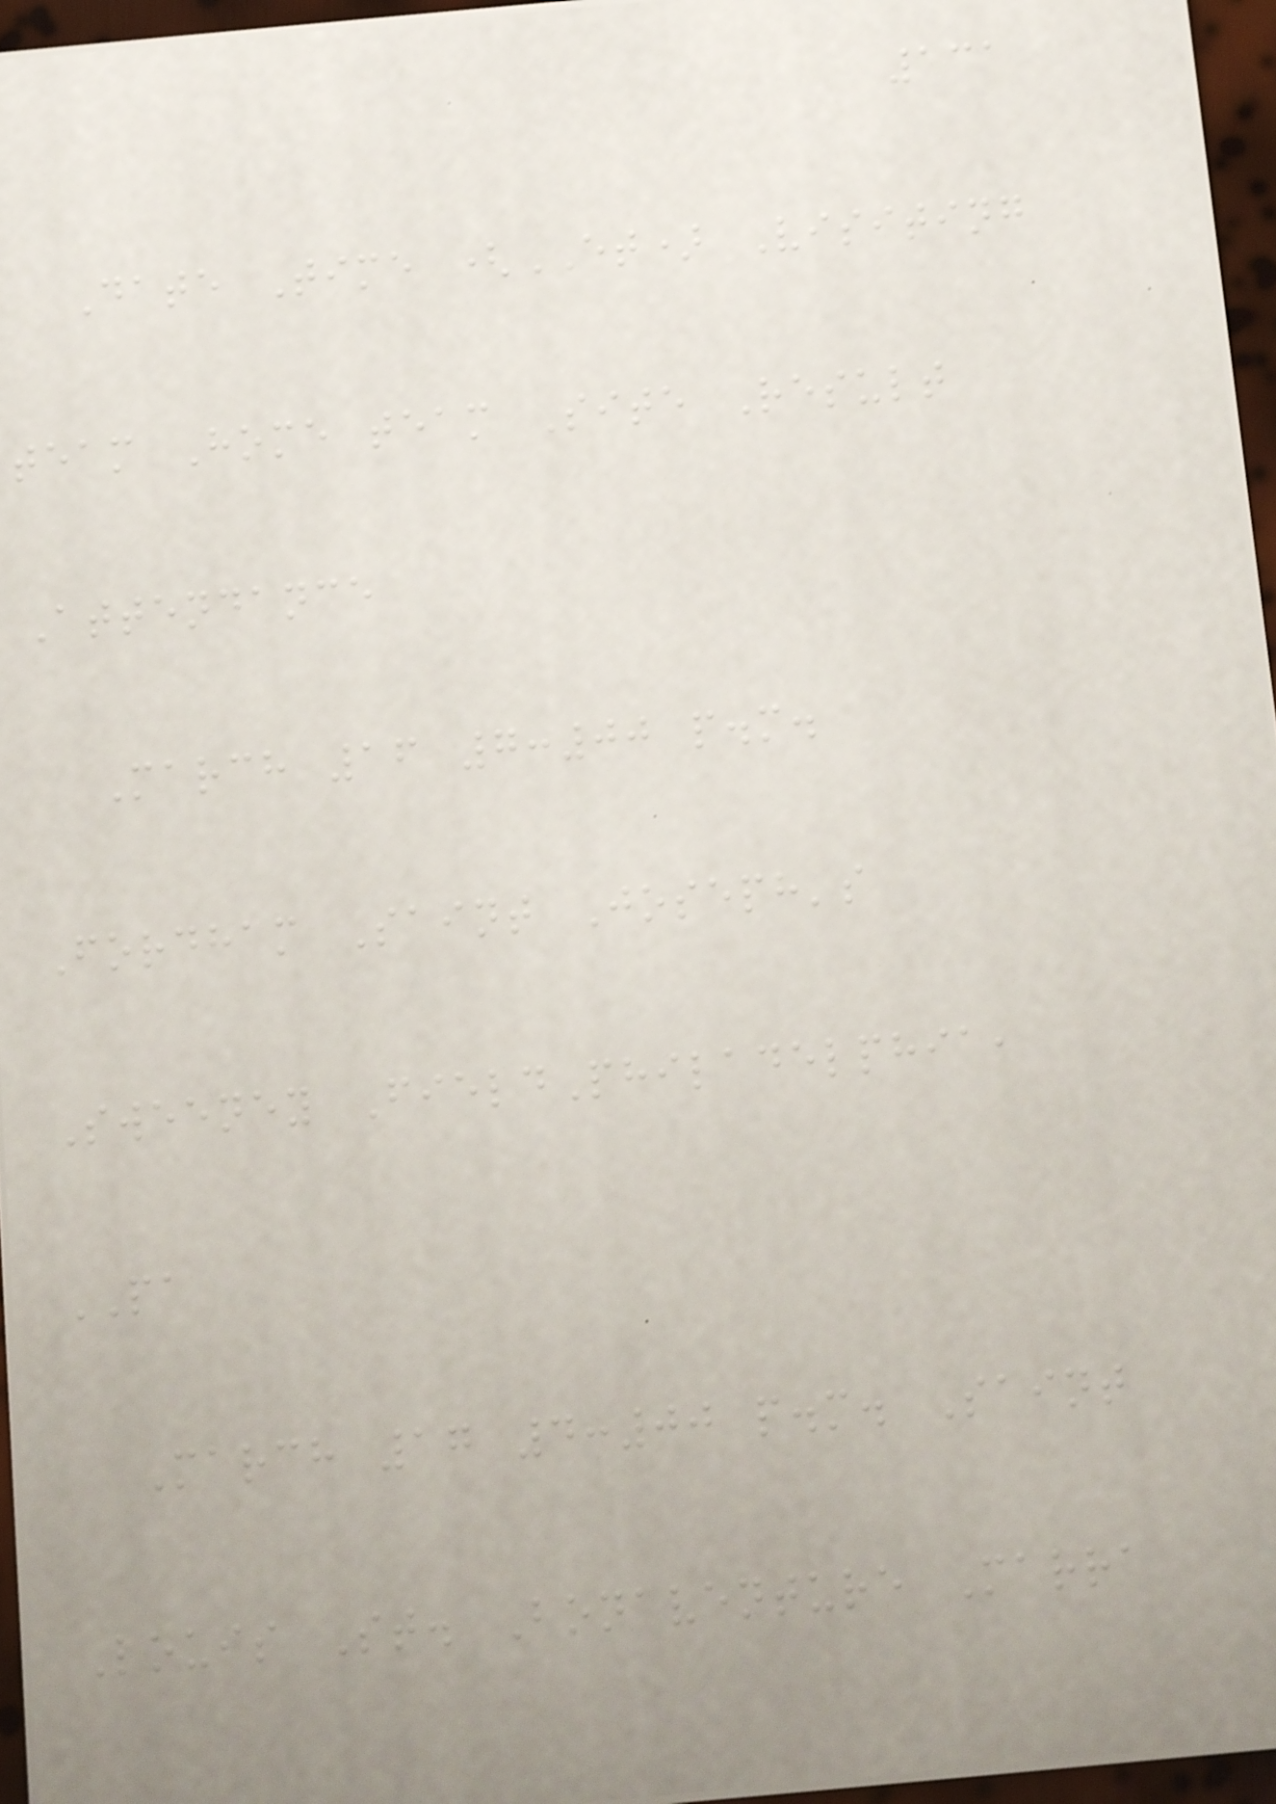131
Date Time (ET) Visiting
team Home team Site Result
Attendance
March 16 7:00 p.m.
Fordham Saint Joseph's
Sweeney FieldPhiladelphia,
PA
March 17 4:00 p.m. Saint
Louis St. Bonaventure Marra
